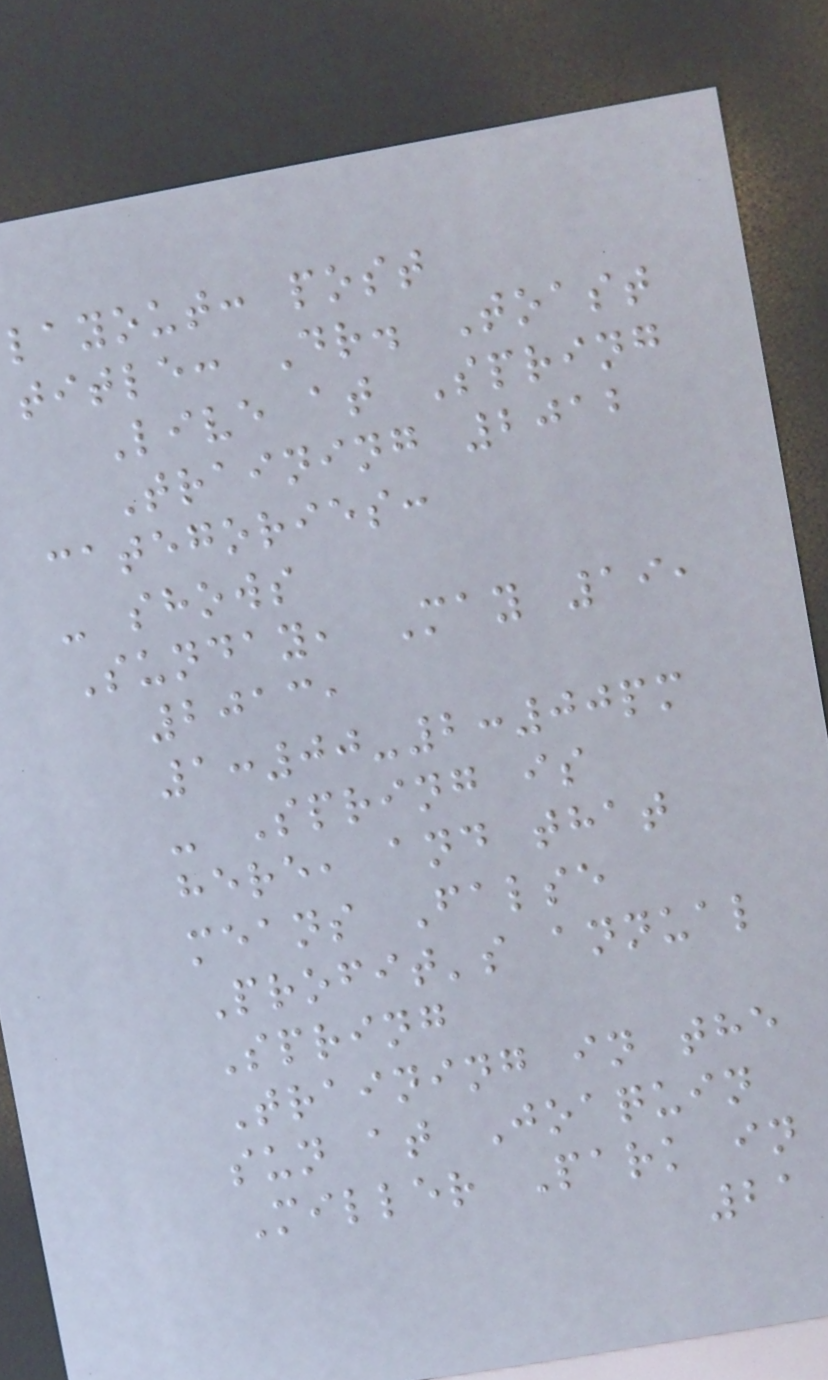layout: post
title: Dr. Toast
Live at Spring
Training 2012
categories:
- shows
Sunday, May 19,
2013,
1:00-2:00pm
- Spring is
here, and that
means False
Profit's annual
Spring
Training in the
sun at Joaquin
Miller Park in
21
